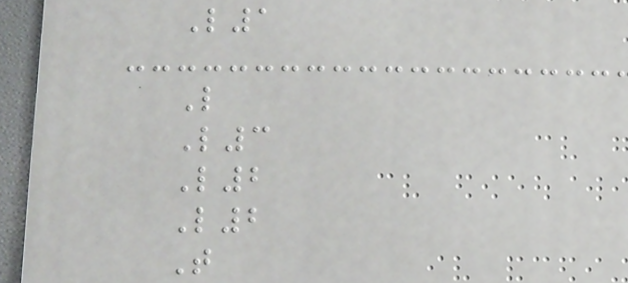L1
L
L3
L2
L2
T
